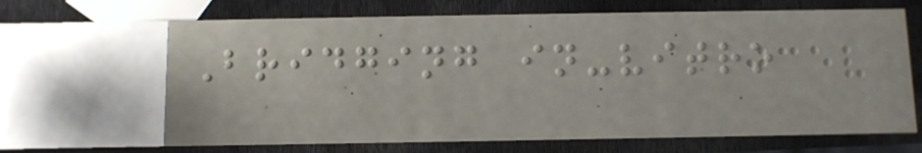Bridging in-vitro
